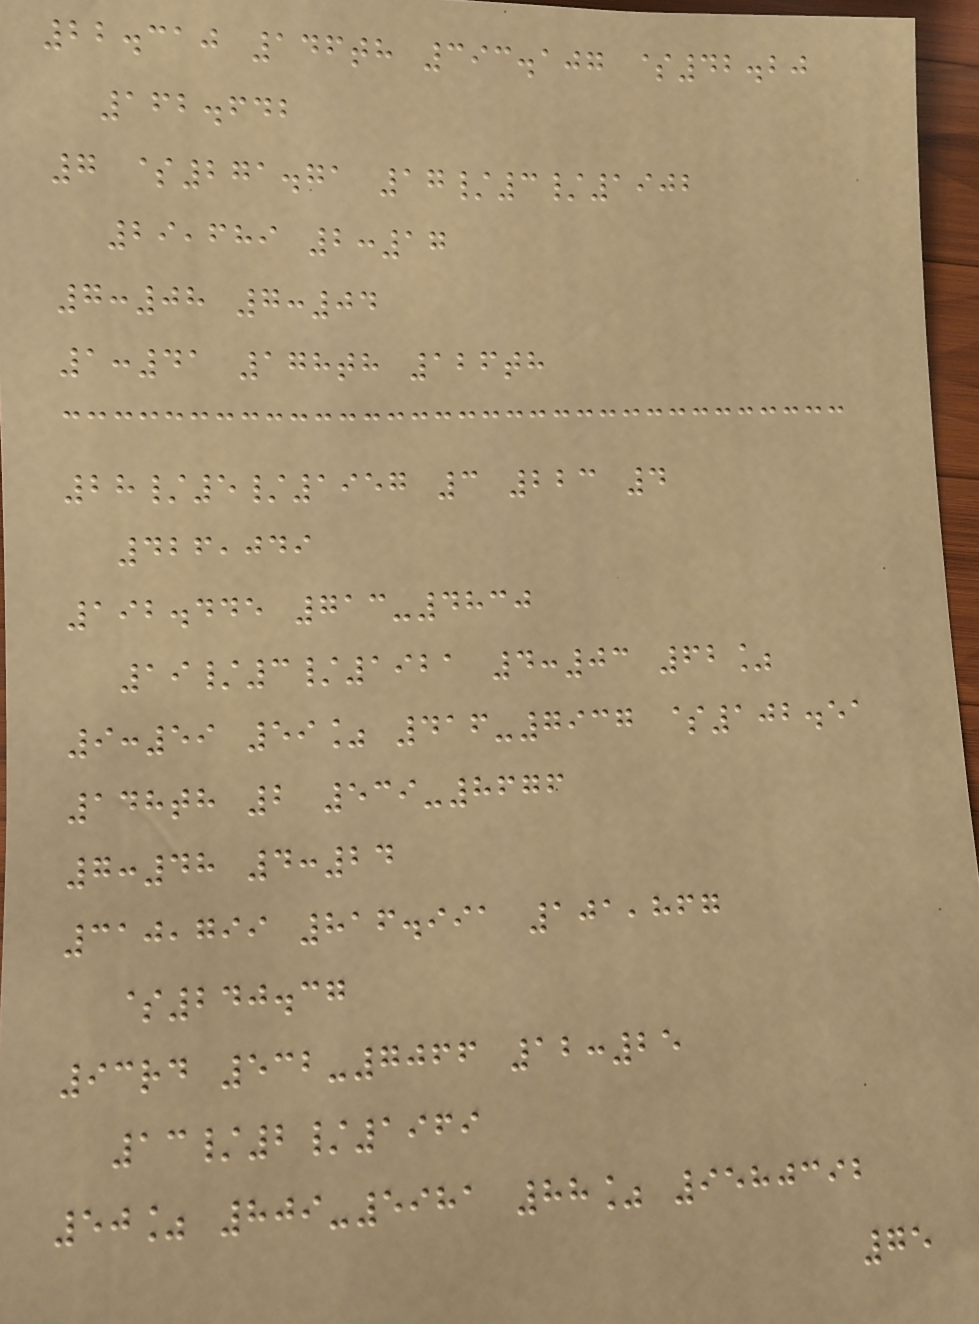22.310 146th 393.107 $42.20
162.642
7 $271.71 17/3/1902
29,689 2:17
7:08 7:04
1:41 178th 126th
28/5/1957 3 223 4
426,049
192.445 713-4830
19/3/1921 4:03 62%
9:59 59% 416-7937 $102.51
148th 2 539-8676
7:48 4:24
310,799 816.991 101,867
$240.37
93rd 532-7066 12:25
13/2/1969
50% 809-5981 88% 9580392
75
